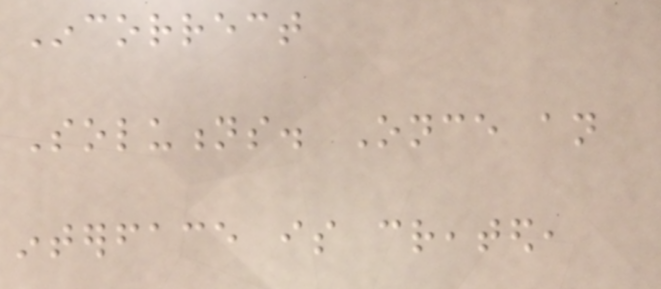Incorrect
Solutions. Once an
interface is created,
